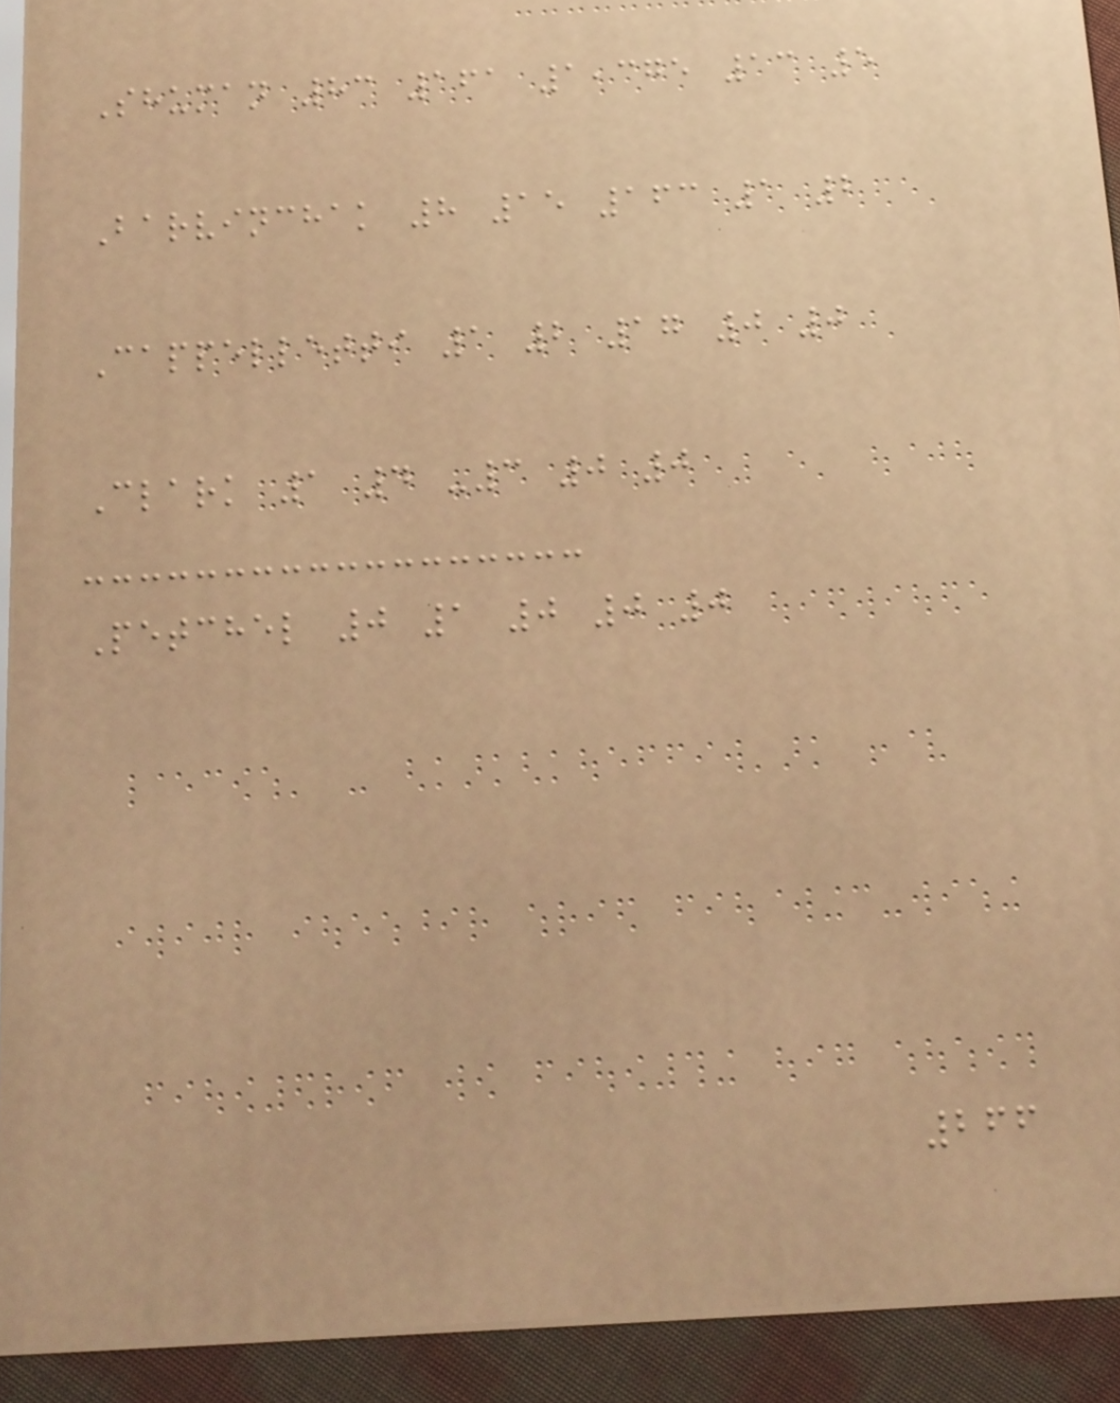Shuman 83 161 1,375 13 5
Barvinchak 8 15 163 1 2
Cappelletti 1 2 17 0 0
Clark 1 4 -3 0 0
Petchel 0 1 0 0 0
266
